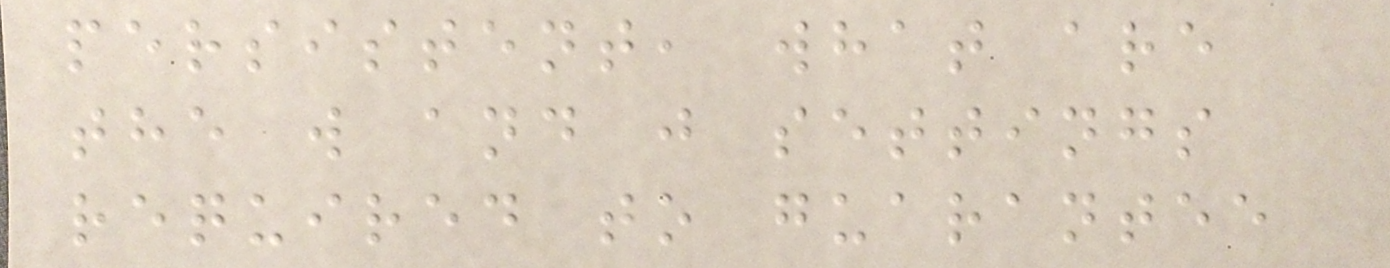persistent, what are
the w and j settings
required to guarantee
